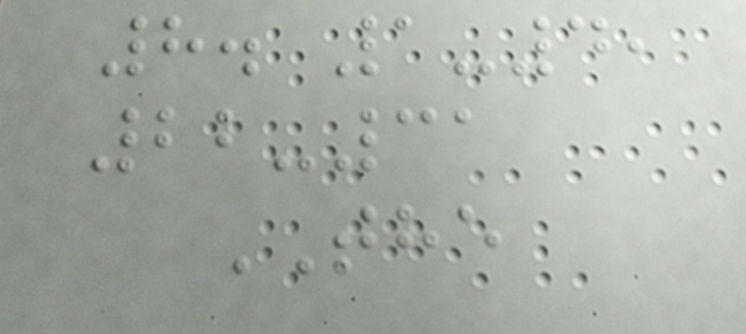8. 1-4,
22-31
THE
